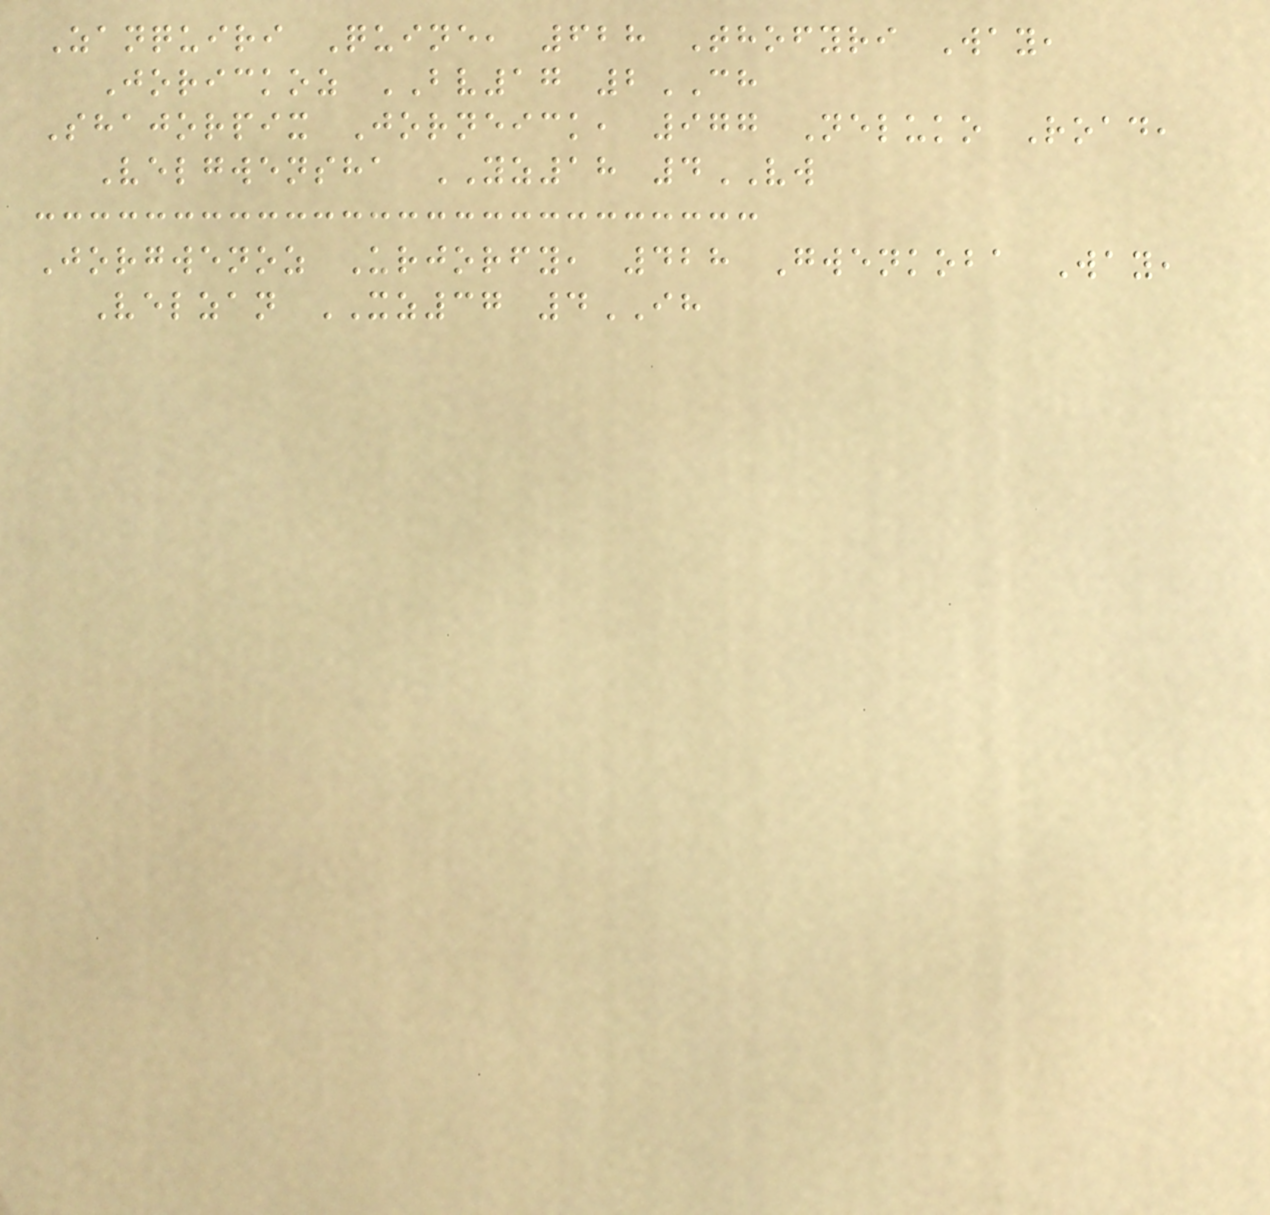Zanquiri Quine, 628 Thofyri Way,
Jorickoz BV17 2CH
Shajorpix Jorneick, 977 Neluko Road,
Velgwensha YZ18 4VW
Jorgwenoz Urjorfy, 428 Gwenkoba Way,
Velzan XZ37 4IH
